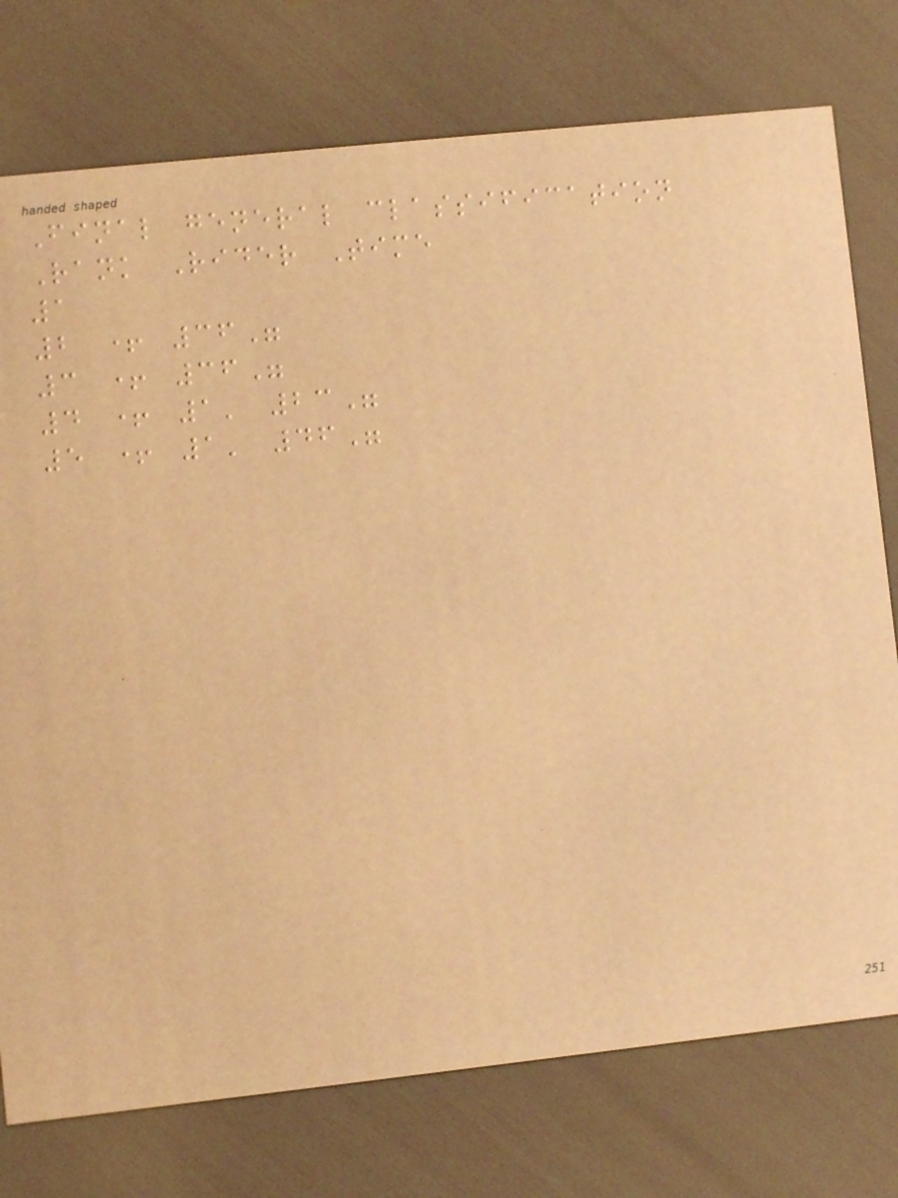Final general classification
Rank Rider Time
1
2 + 36"
3 + 36"
4 + 1' 23"
5 + 1' 46"
